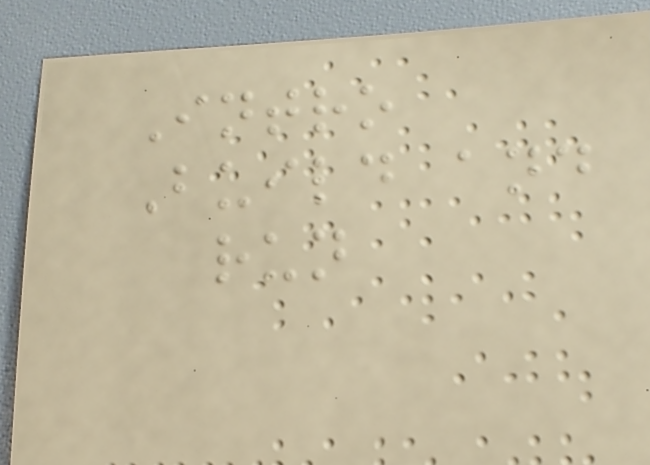Intro
Build and
run
